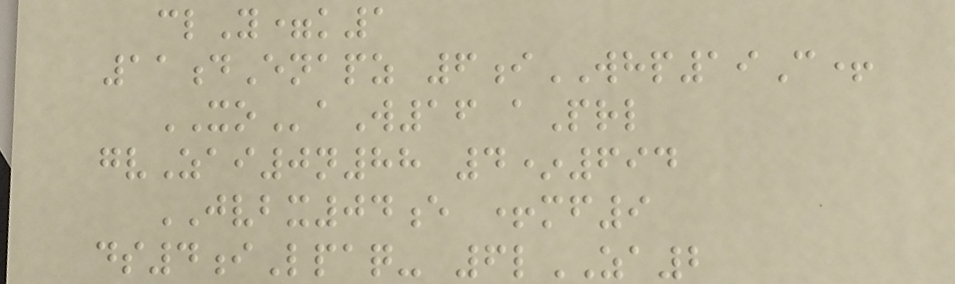clY=k1
11dEnapz 6iWHP19C+
XOaW16 aPrl
gvZai0n88 4*694
JVBX04e +mf9
ds4iLpaq- 6lZA2
